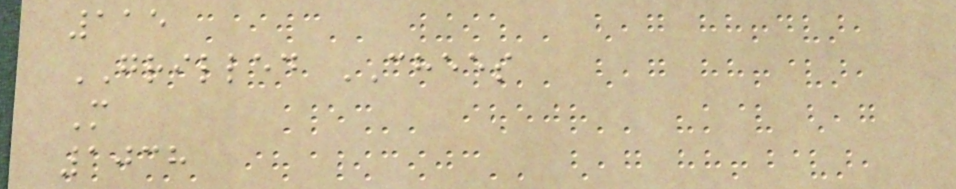115
GRILLED CHEES
M
1038
